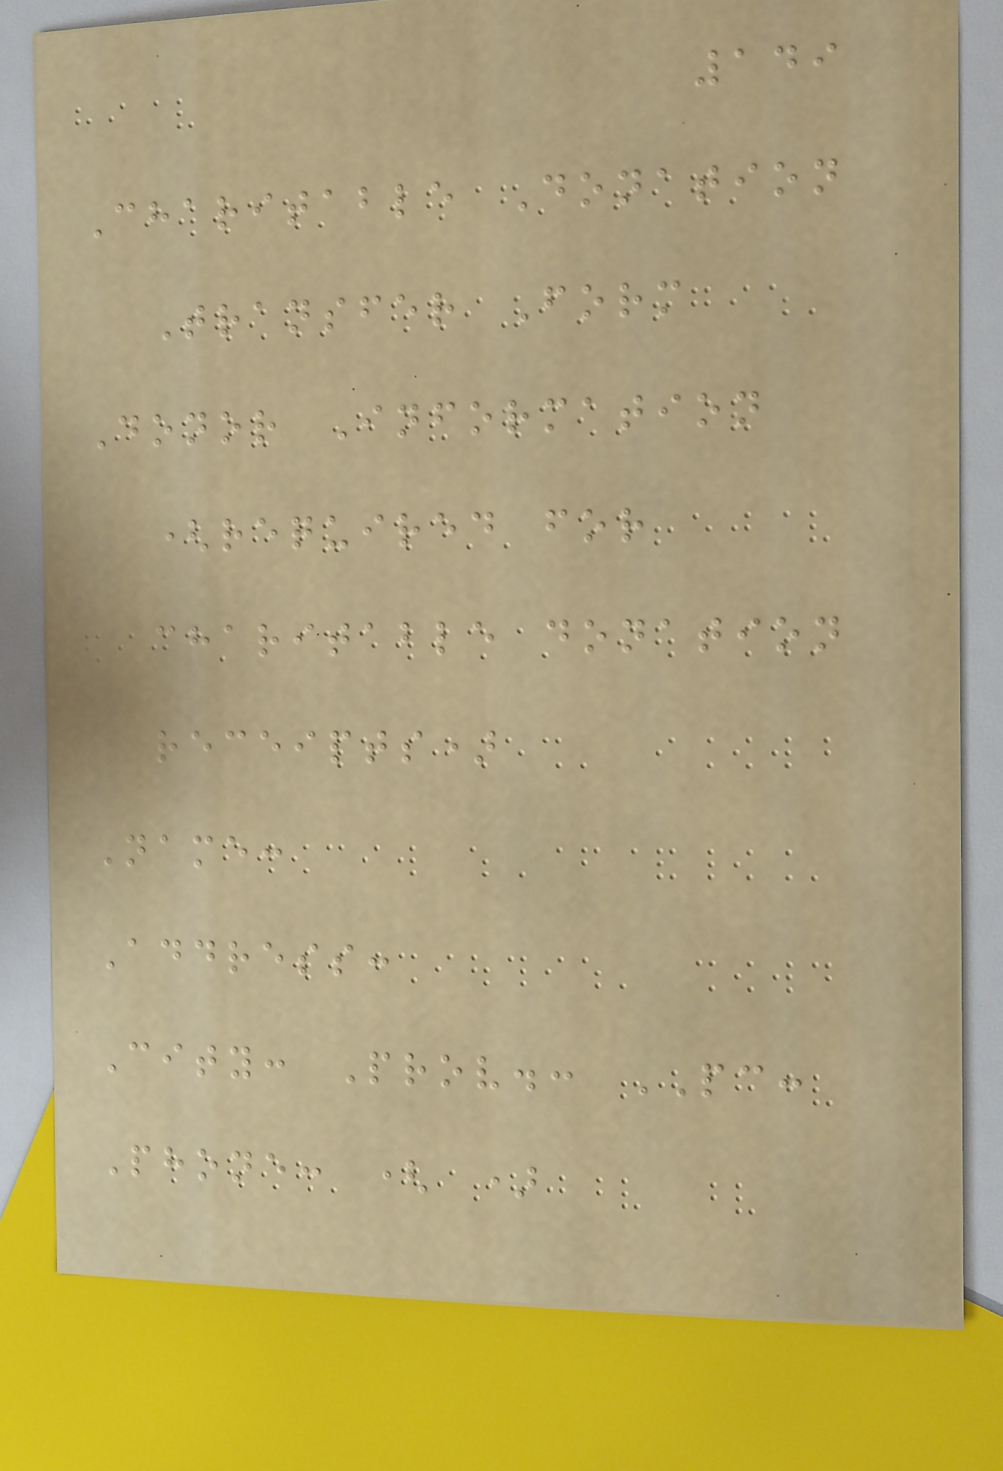149
Charitable Donation
Transfer Form
Donor Information
(required for
charitable donation
receipts)
Name:
Address:
City: Prov.: PC:
Phone: ( )
